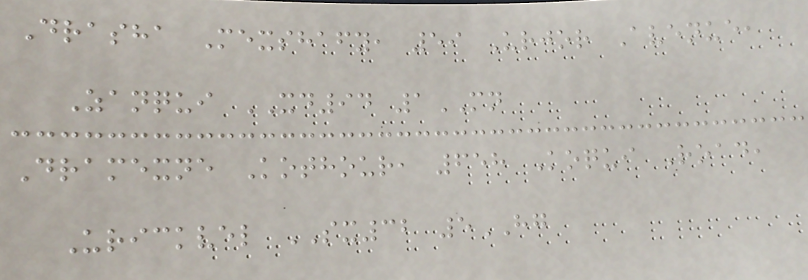Drasha Mexshafy, 59 Urjor Avenue,
Zanqui XD94 1MN
Dramexne Kothour, 658 Koqui Road,
Urickvel SX32 5HG
